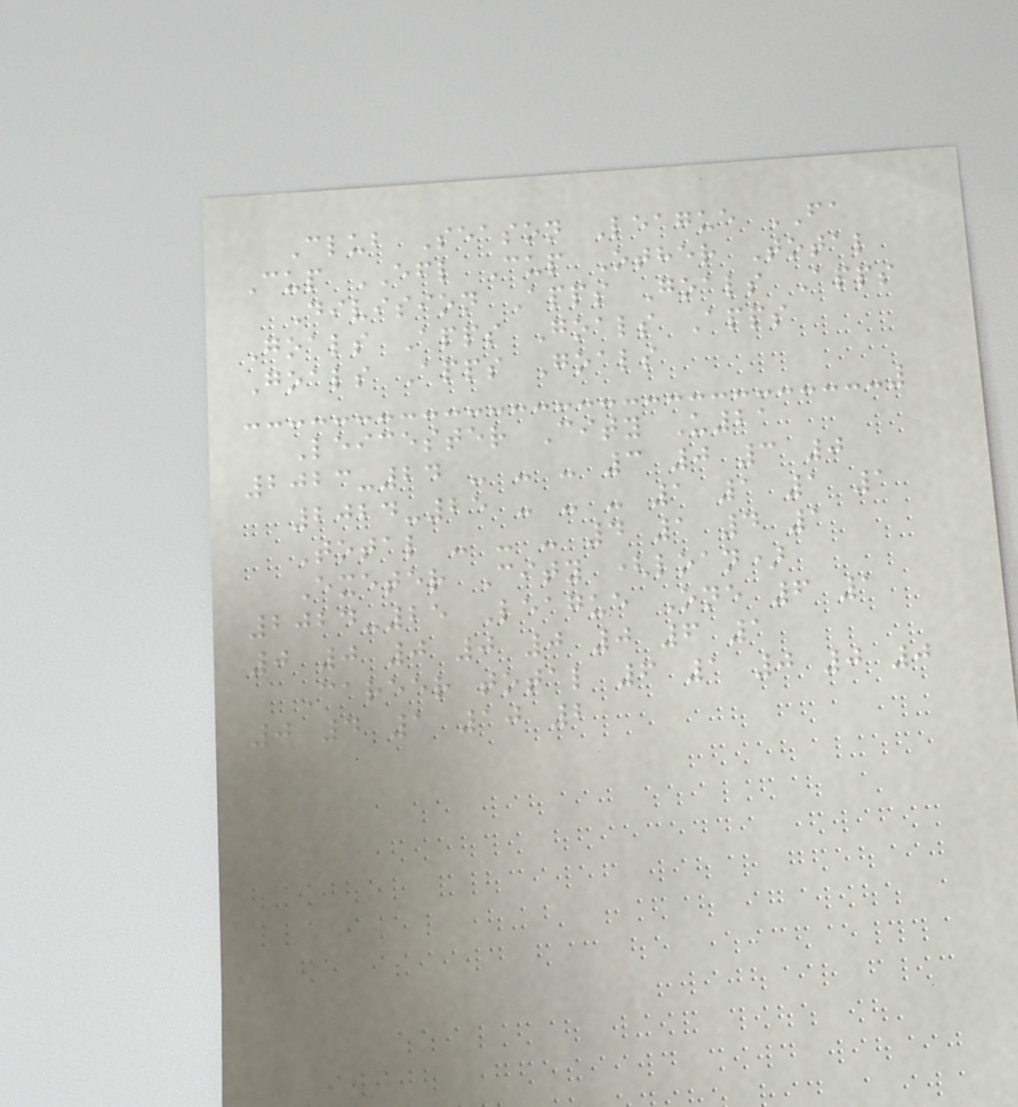Club Season League FA
Cup EFL Cup Other Total
Division Apps Goals Apps
Goals Apps Goals Apps
Goals Apps Goals
Leicester City U21
2023-24 - - - 3 0 3 0
2024-25 - - - 1 1 1 1
Total - - - 4 1 4 1
Exeter City (loan)
2024-25 League One 6 1
0 0 0 0 0 0 6 1
Career total 6 1 0 0 0
0 4 1 10 2
